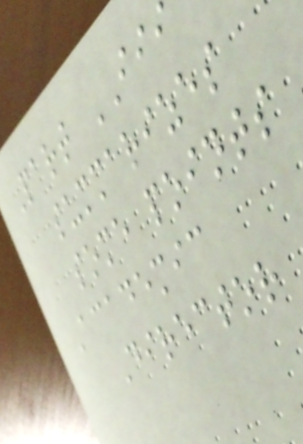Part III
summarizes
some points
Academic
Director
